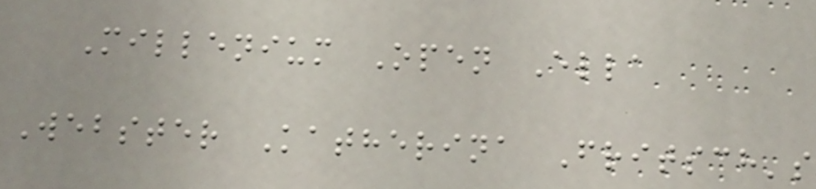Millenium Open Ella
Webster Katherina Fritsch's
